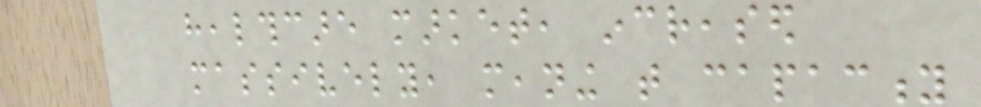healthcare market, increased
massively, meaning that capacity
